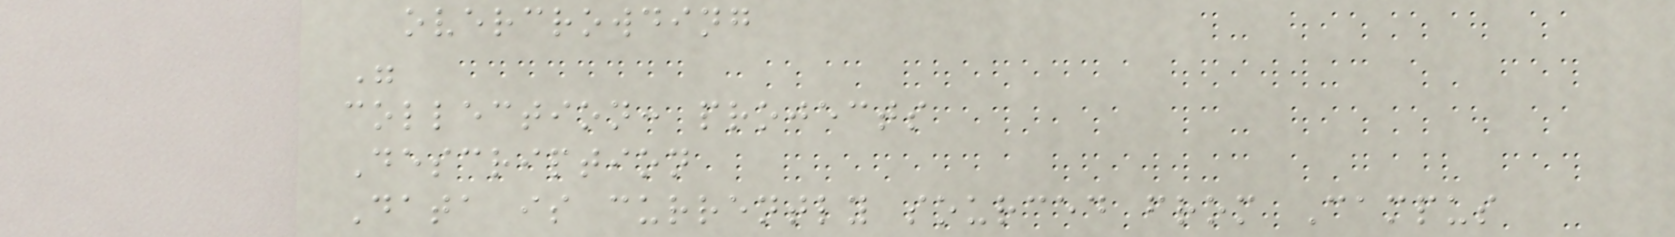overcrowding
"
collection: projects
Description
Data is currently sourced from Campus
